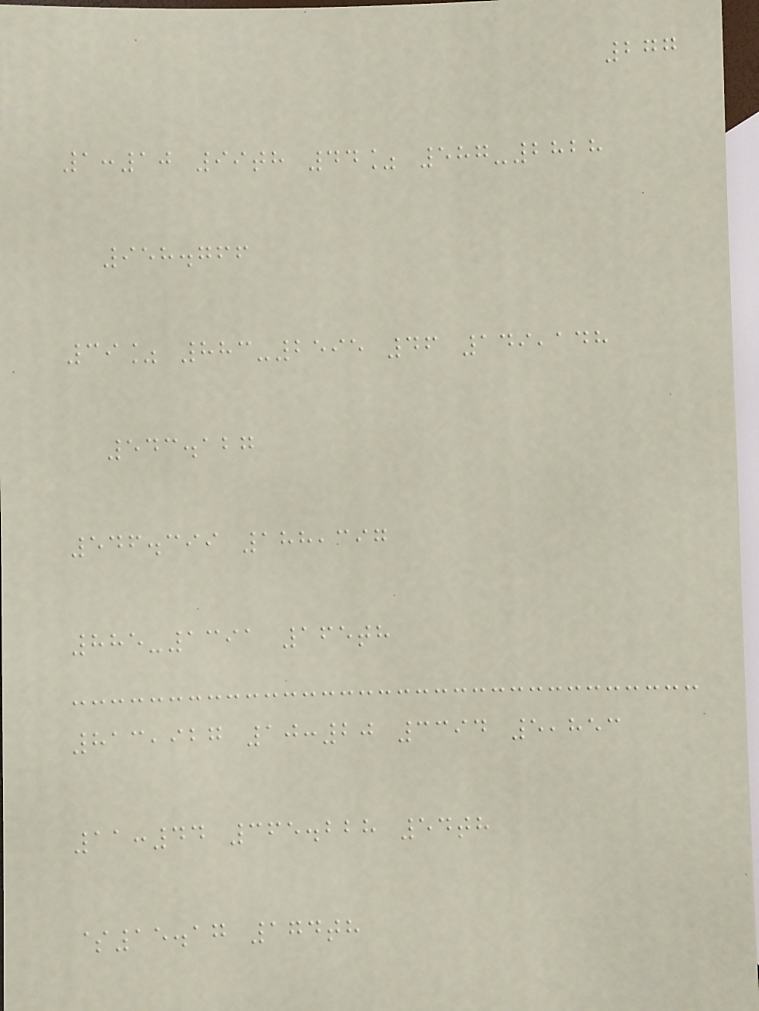277
1:10 99th 44% 587-2828
958.766
39% 883-2595 46 149,148
543.127
546.399 188,397
885-1391 165th
813,927 10:20 3394 5,853
11:44 365.228 54th
$15.17 174th
